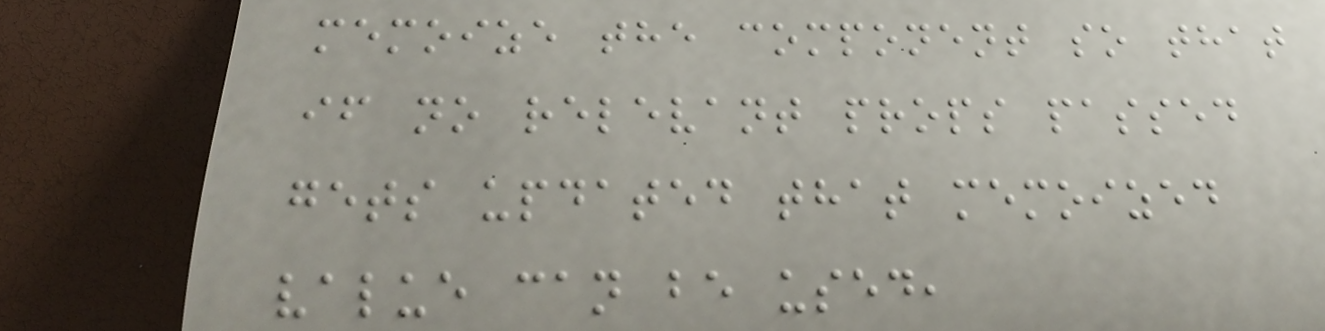memoize the component so that
if no relevant props passed
gets updated that memoized
value can be used,
